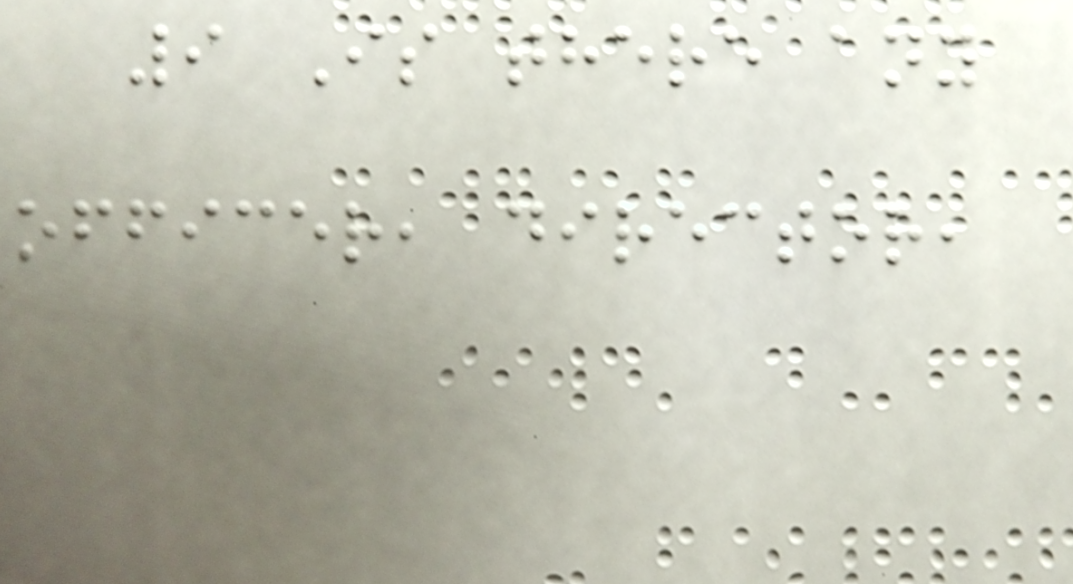9 Is there any
officer, director,
